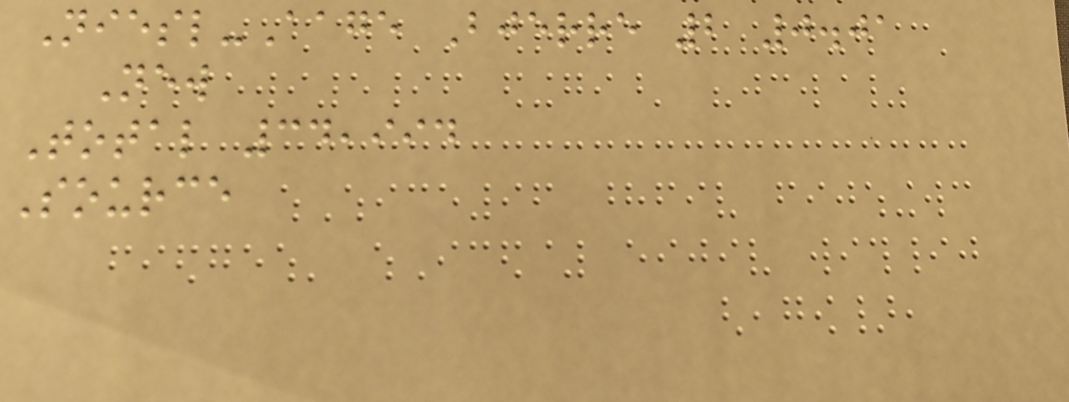Niesl-Aage Bjerre 2 0.01
New
Total 34,994
Source
